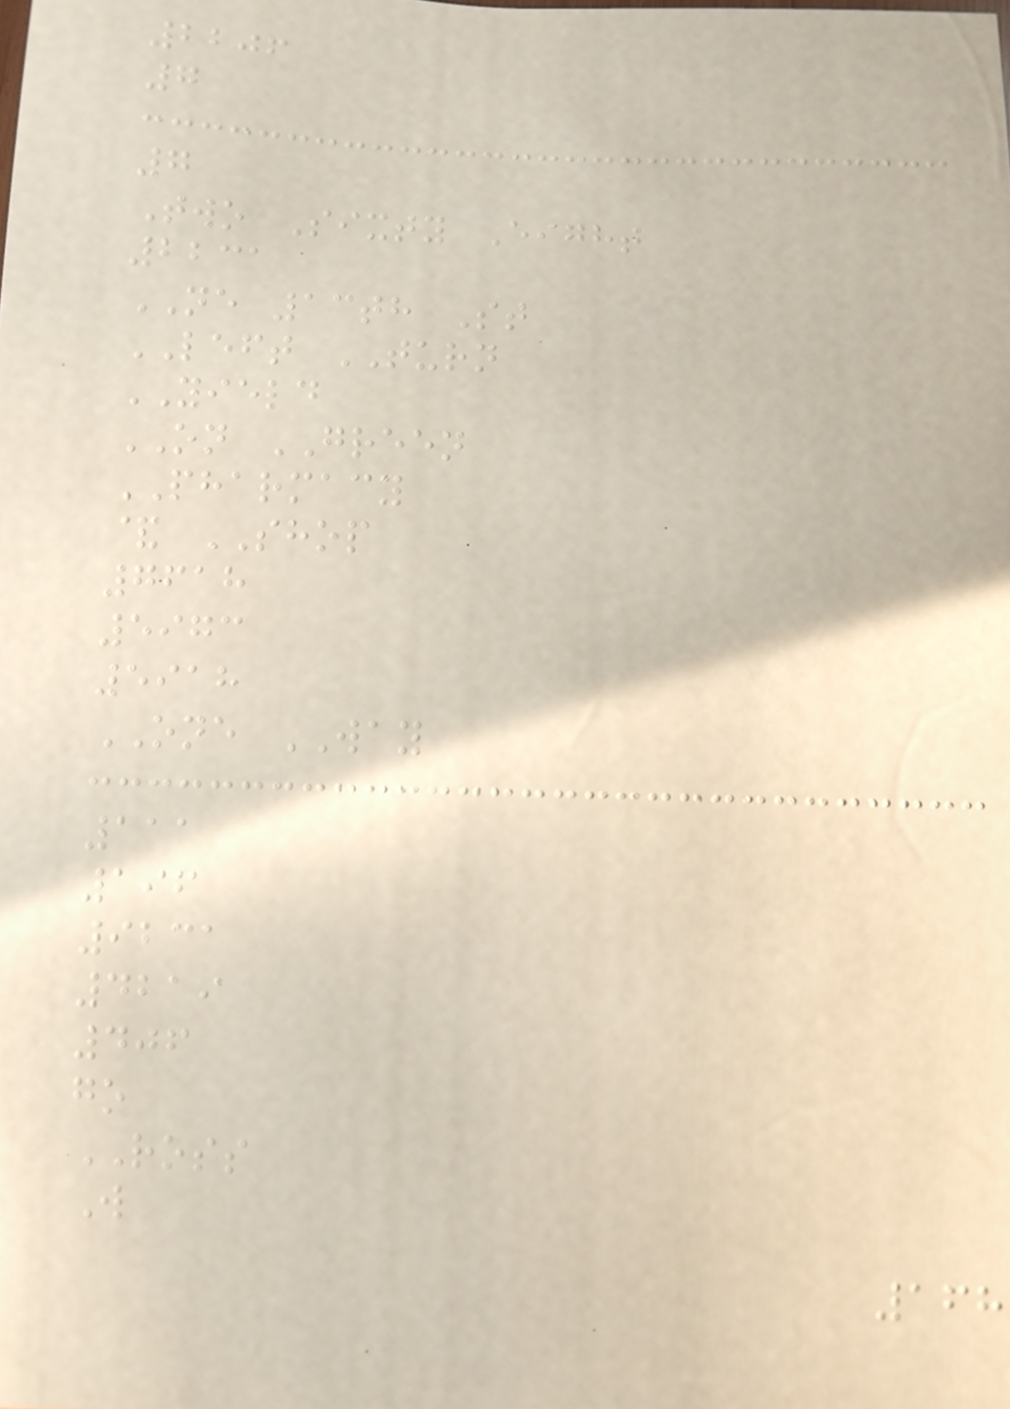2206
7
7
Two Sixty Eight
2231
NE 13th St
LEFT TURN
YIELD
ON GREEN
PHARMACY
& SHOP
7618
5973
5918
ONE WAY
111
196
9231
4219
406
go
ROSS
W
168
